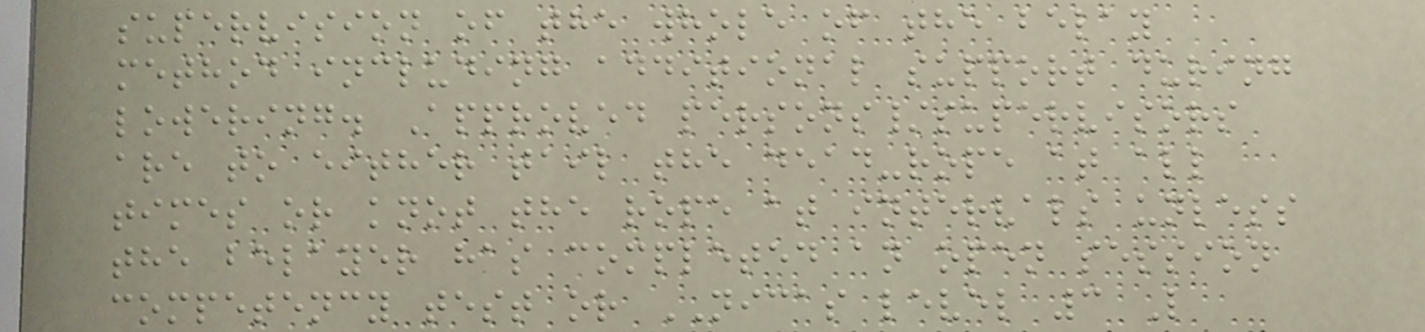supervision of the whole of the belay
method including additional support during
lowering. Approved persons/supervisors
are to either tail the dead-rope at all
times or knot the rope at intervals unless
the belayer has completed an open session
competency test or NICAS level 3 L
